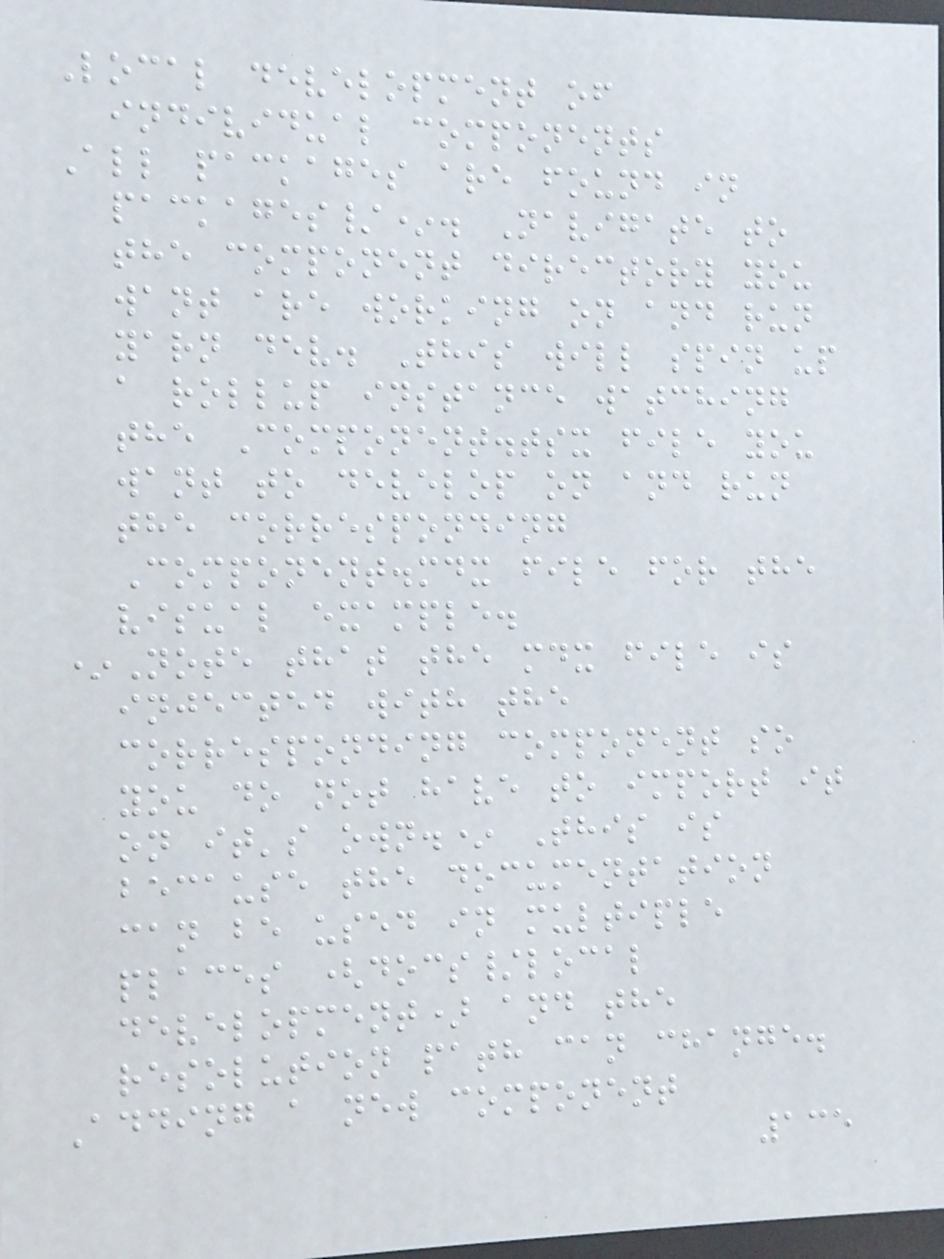Local development of
individual components
All packages are found in
packages/*. Navigate to
the component directory you
want are working on and run
yarn dev. This will spin up
a rollup instance watching
the Component.tsx file you
want to develop on and run
the corresponding
Component.mdx file for the
visual example.
*Note that the mdx file is
injected with the
corresponding component so
you do not have to import it
on it's own.* This is
because the documentation
can be used in multiple
places (docs/local
development) and the
resolution path can change.
Adding a new component
135
